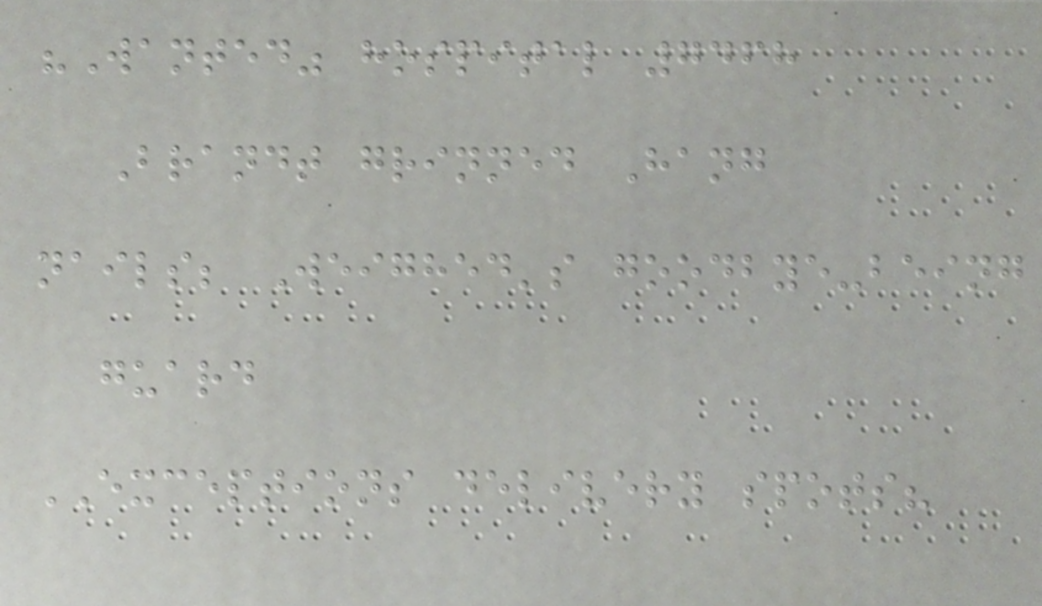"Wanted" hospital 7468
Brandt grinned Hang
nails; Weighed's goodbye-being
guard
EXCEPTIONS delivery spots?
